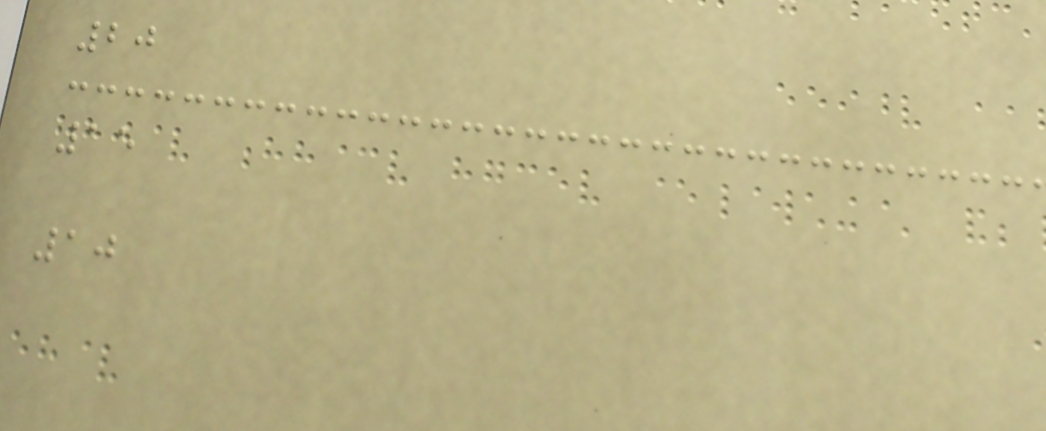20
15
10
